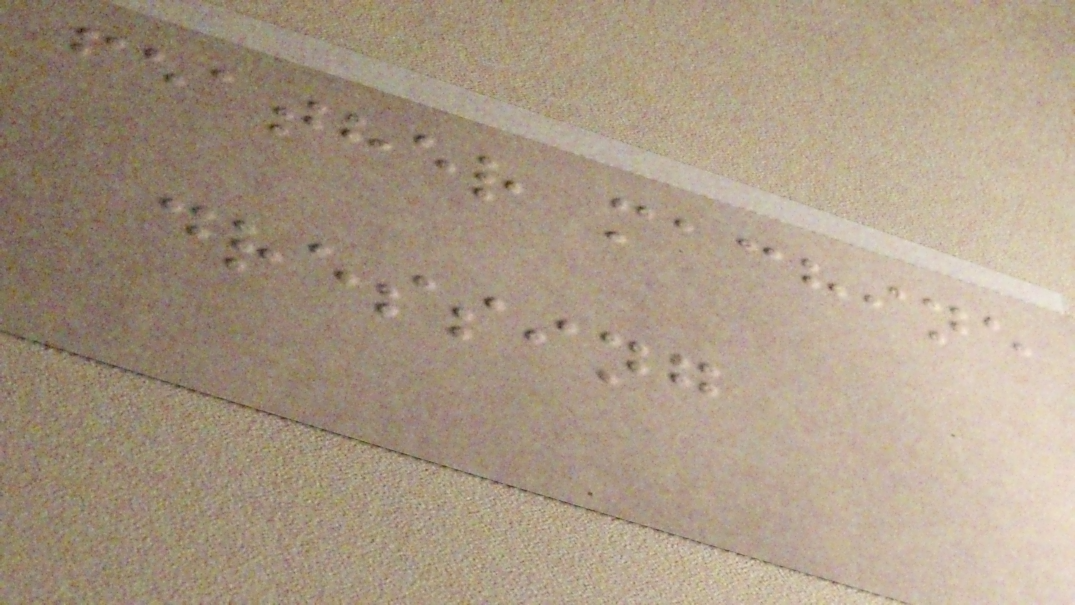feather machine
dressing
